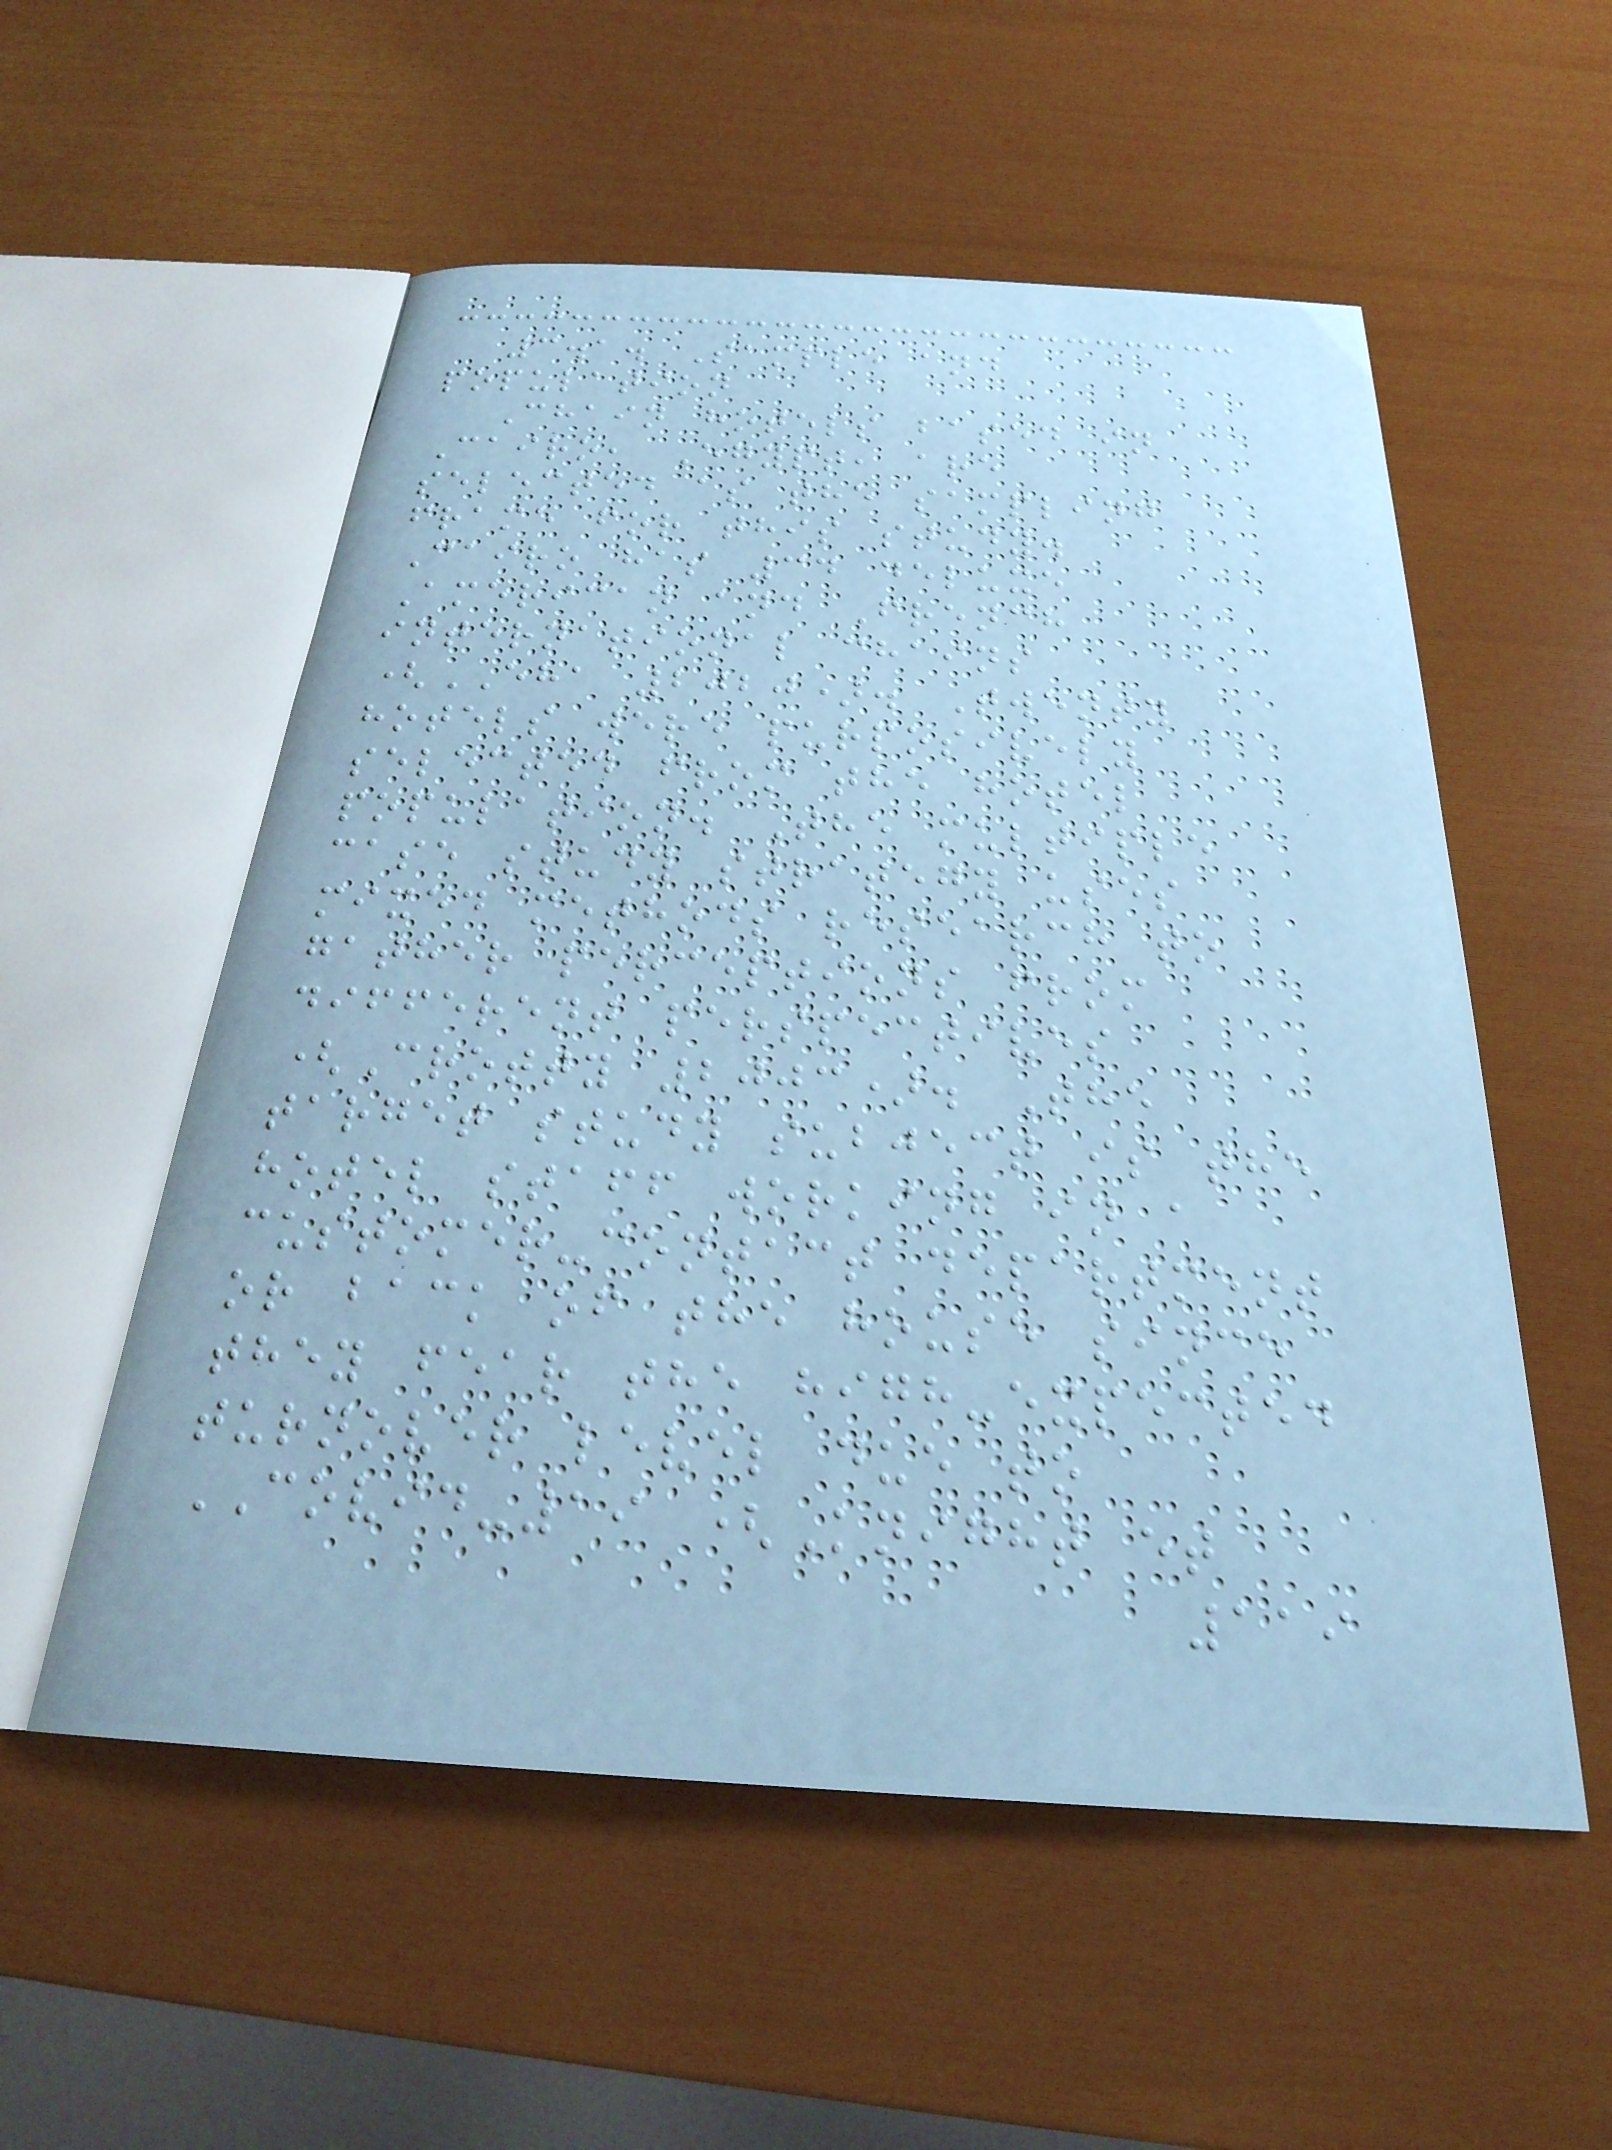3.1. Sample and
population
Chain hotels based in
Cairo, Egypt, are
selected as the sampling
frame for this study.
Cairo has 34 deluxe
American and French
international chains
(EHA 2020). Twenty
hotels were purposively
selected from the hotel
population. The multiple
case study strategy uses
mixed methods research to
gather perceptions from
different perspectives
(Crotty 2003). The
target study subject is the
hotel staff working in a
customer-contact department
or back of the house since
they fear the high-expected
turnover level due to
COVID-19 (Knight et
119
